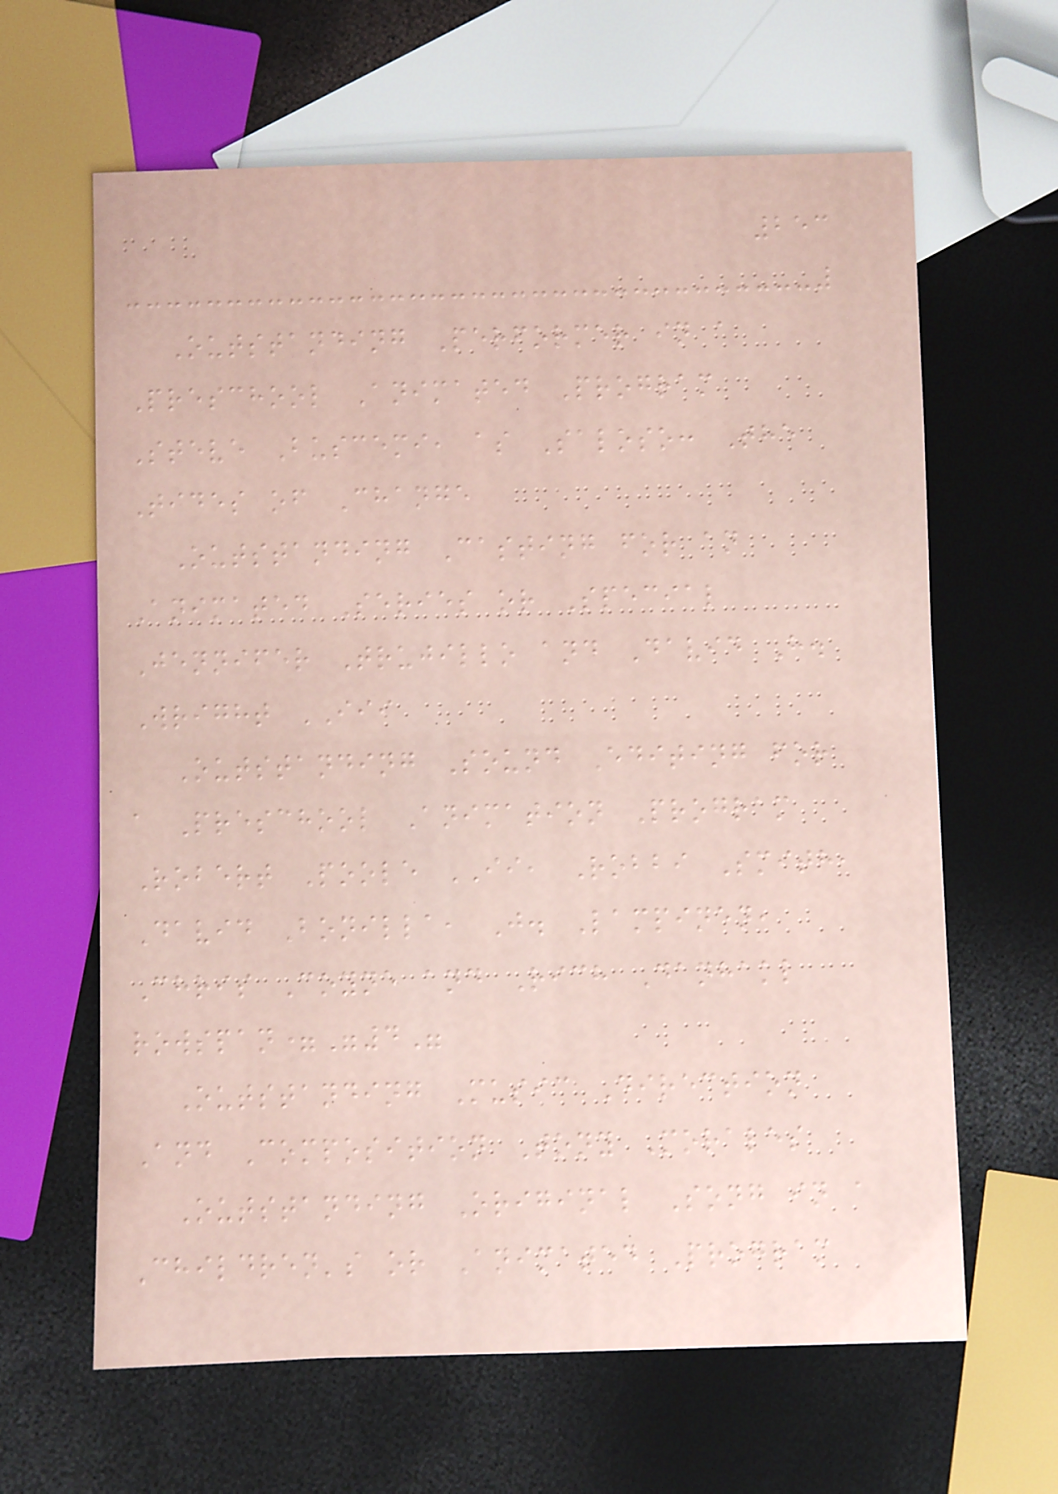253
Outstanding Performer in a
Preschool Animated Program
Steve Buscemi, as Saloso: The
Tides of Change
Outstanding Casting for an
Animated Series or Special
Jennifer Trujillo and David H.
Wright III
Outstanding Sound Editing for
a Preschool Animation Program
Robert Poole II, Robbi Smith,
David Bonilla, J. Lampinen,
Chris Coyne and Rich Danhakl
rowspan="4"
Outstanding Music Direction
And Composition Tony Morales
Outstanding Original Song in a
Children's or Animated Program
